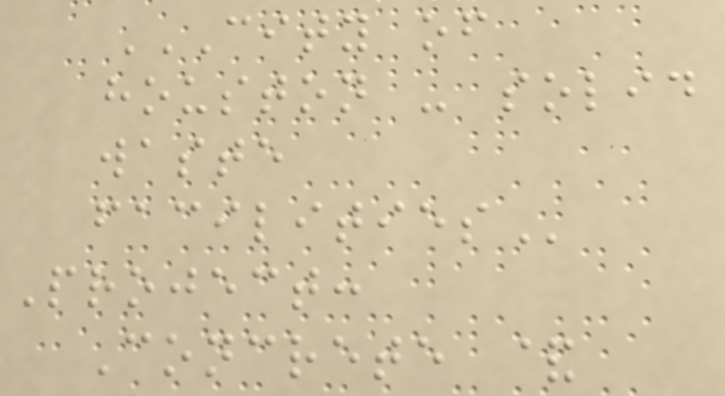CITY OF
HOUSTON - SOLID
WASTE
FACILITIES
Project:
Concrete &
